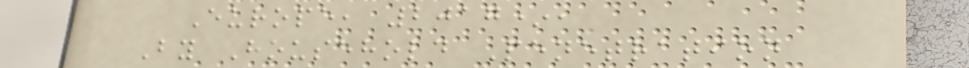Europe, 2017*,
By Household Penetration
